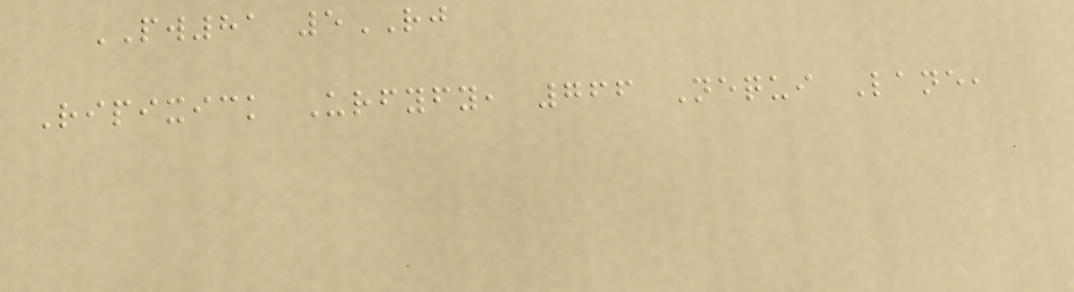PW81 5RJ
Ripixick Urfyfy, 766 Nequi Lane,
